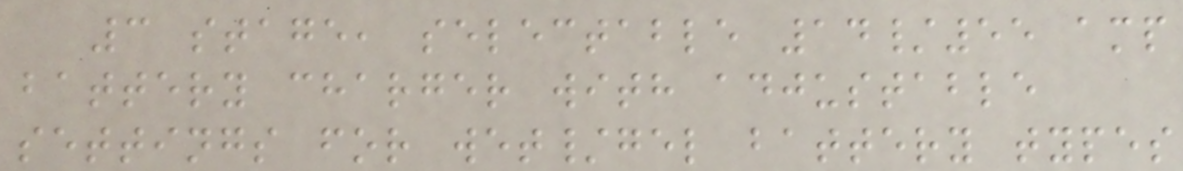3 stage, selectable 14/55 amp
battery charger with adjustable
settings for wet/gel battery types
